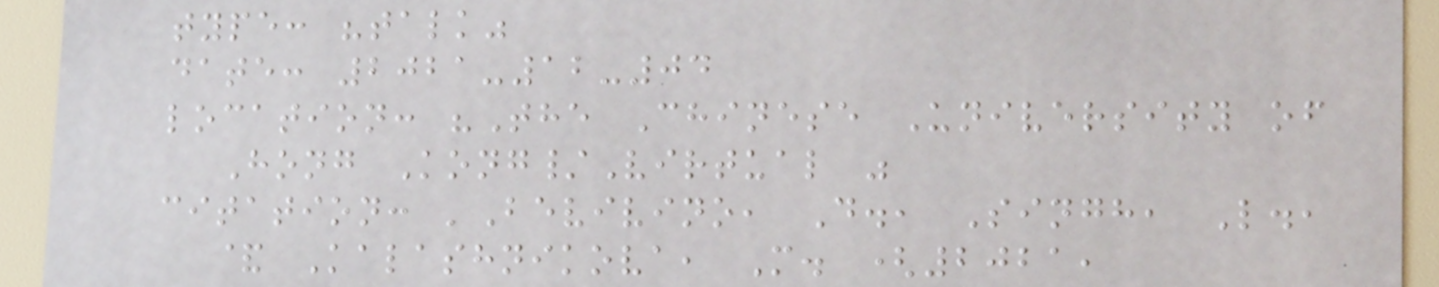type: "talk"
date: 2021-12-04
location: "The Chinese University of
Hong Kong/Virtual "
citation: 'Bevivino, D., Singh, L.,
& Kalashnikova, M. (2021,
